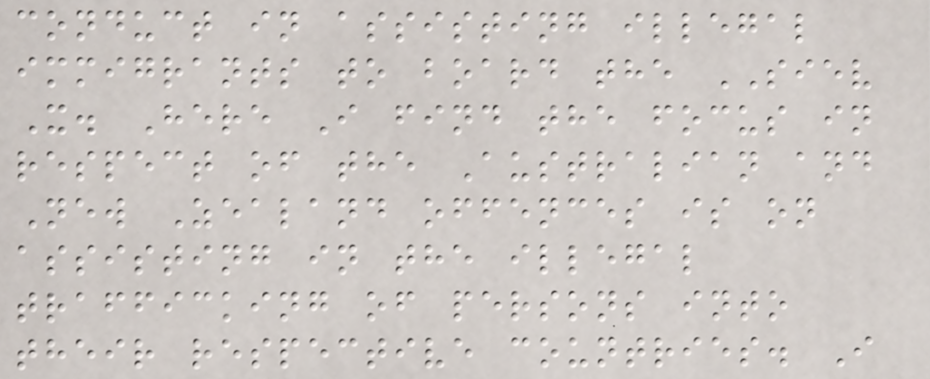conduct in assisting illegal
immigrants to board the SIEV
X. Here I find the focus in
respect of the Australian and
New Zealand offences is on
assisting in the illegal
trafficking of persons into
their respective countries. I
